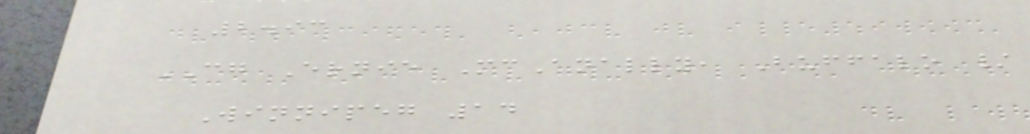2.93
CG Ernie McAnally, Buffalo /
Winnipeg 14
